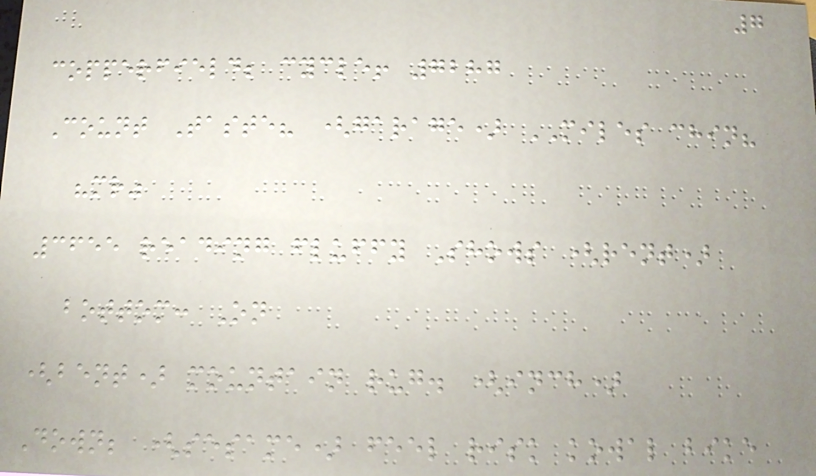7
copperfield; cycle! 7287
Count Taste? (garage) MILES chin?
"mr"
3655 reading fluffy Shows (rent)
bottom: On
(bent) mountain rug. (inch)
Down; (sesame) feel risk kowal bike
